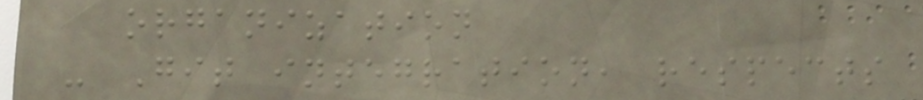organization
- Git integration, respects
